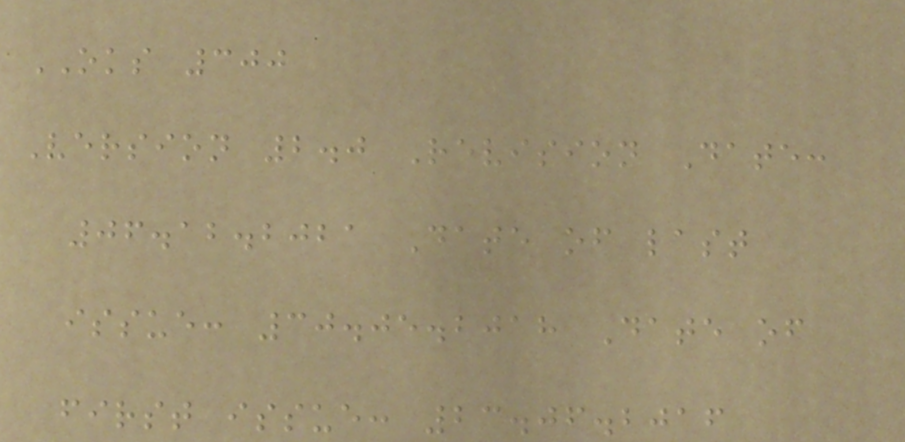OKS 300
Version 2.0 Revision Date:
06.12.2021 Date of last
issue: 30.05.2018 Date of
first issue: 23.06.2016
